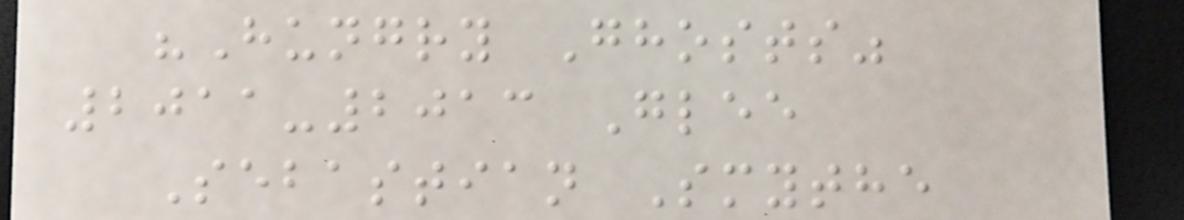"Hungry Ghosts"
2011-2013 Glee
Sebastian Smythe
